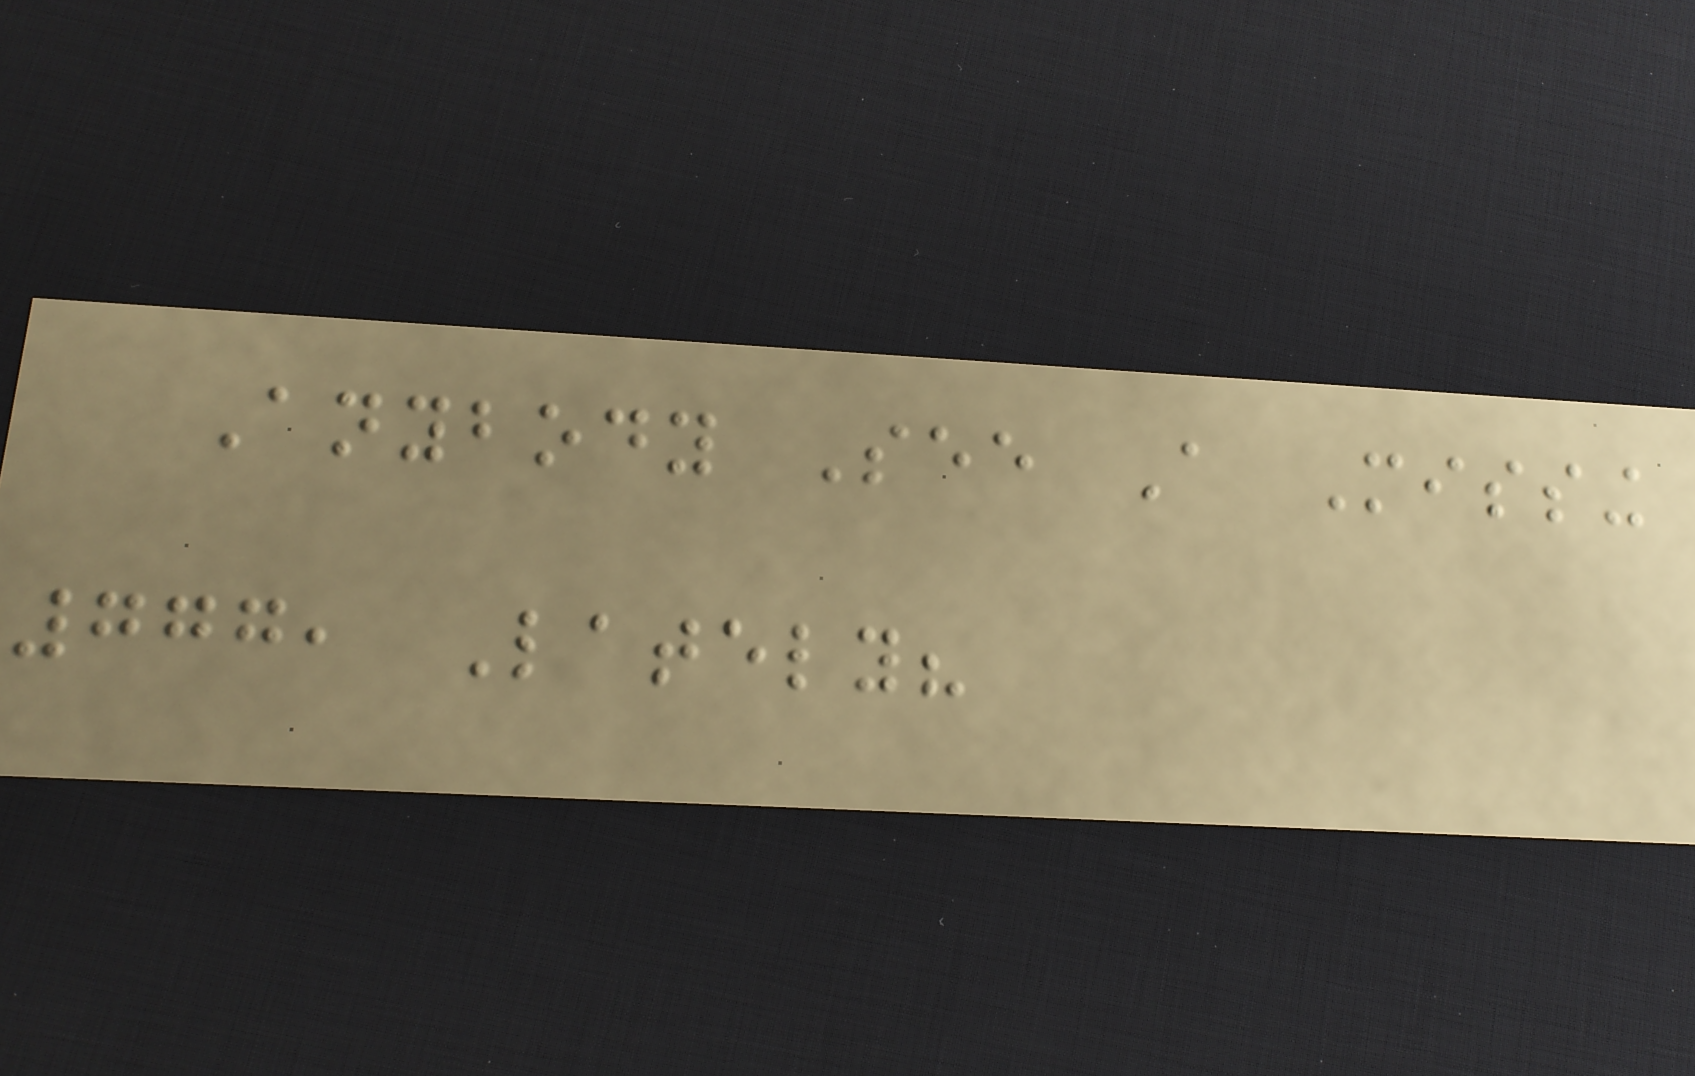Anybody See A Missing
777, Lately?
